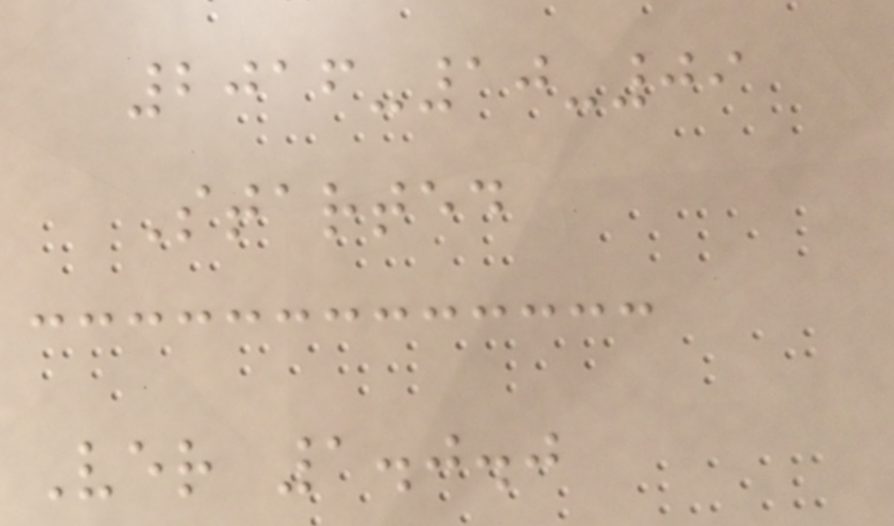2016-10-09
Started
Ver 1.0.0
